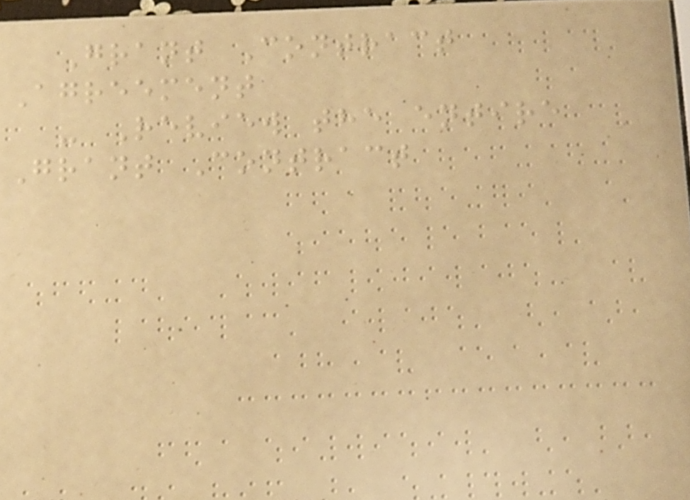Grant Contract
Agreement
- Review the entire
Grant Contract
